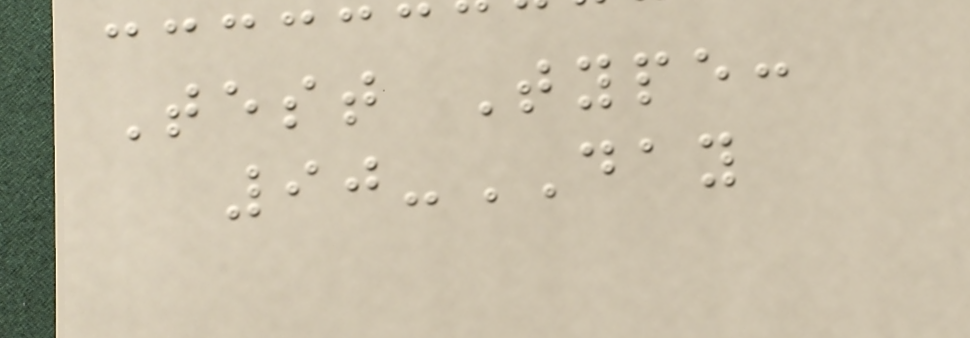Test Type:
90-DAY
